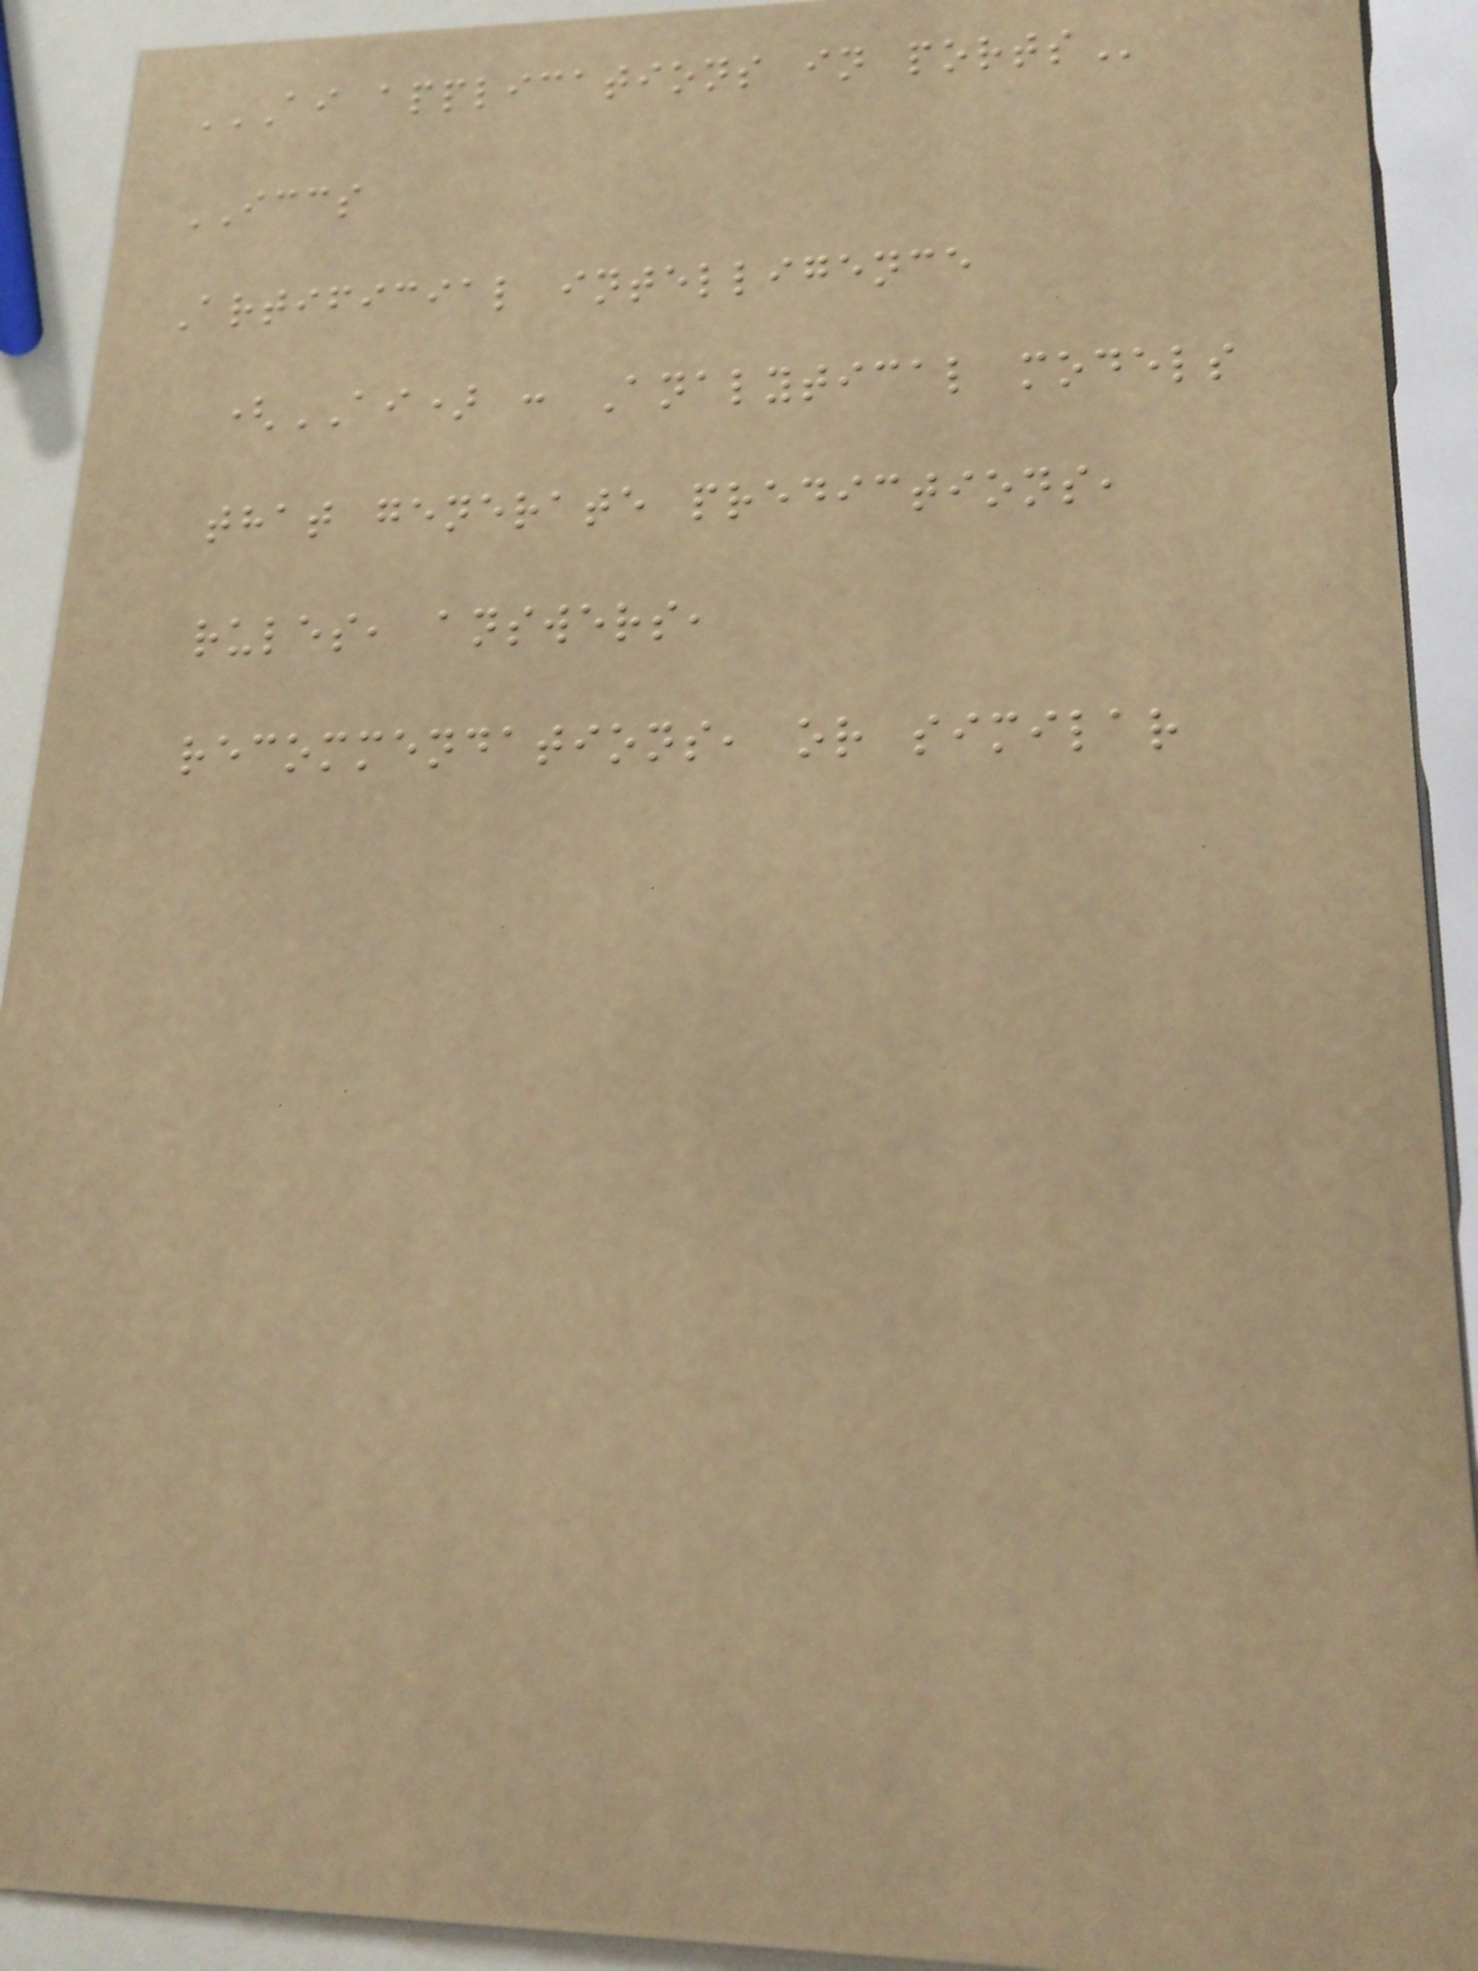AI APPLICATIONS IN PORTS
ICCS
Artificial intelligence
(AI) : Analytical models
that generate predictions,
rules, answers,
recommendations, or similar
